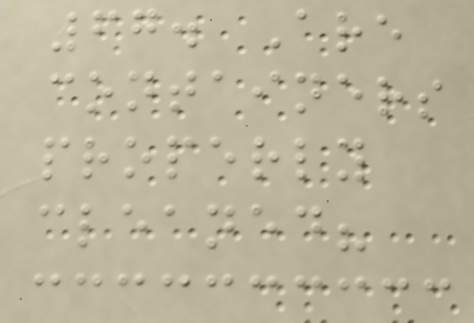67. Are
containers
properly
cleaned?
